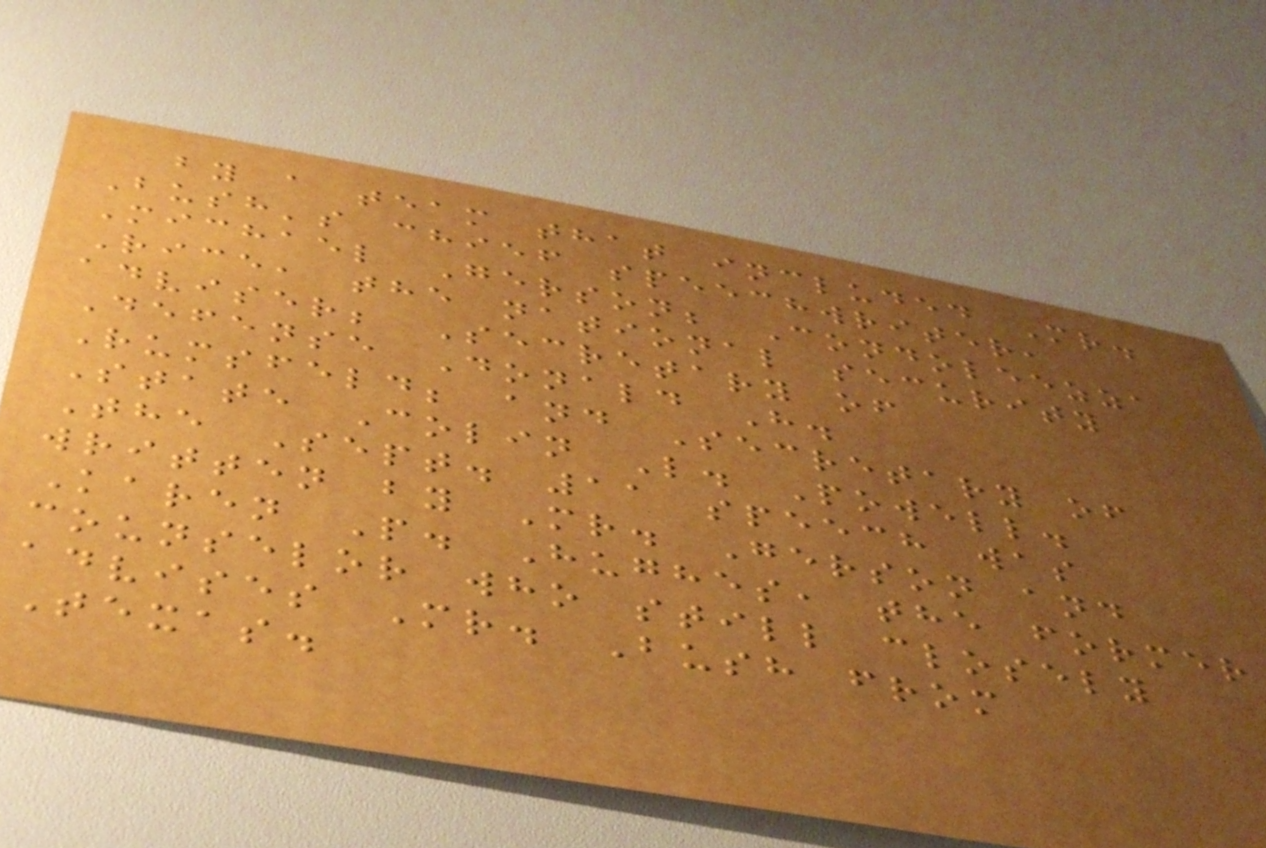by a team that included Mr.
Bush's chief speechwriter,
Michael Gerson; Condoleezza
Rice, the national security
adviser; Secretary of
Defense Donald H.
Rumsfeld; and Secretary of
State Colin L. Powell.
The Sept. 11 speech was
written by Mr. Gerson and
Karen P. Hughes, the former
counselor who still closely
advises Mr. Bush from
Texas.
